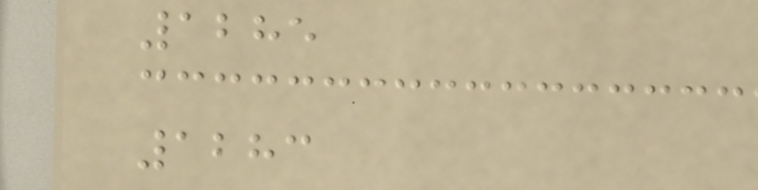1285
1283
